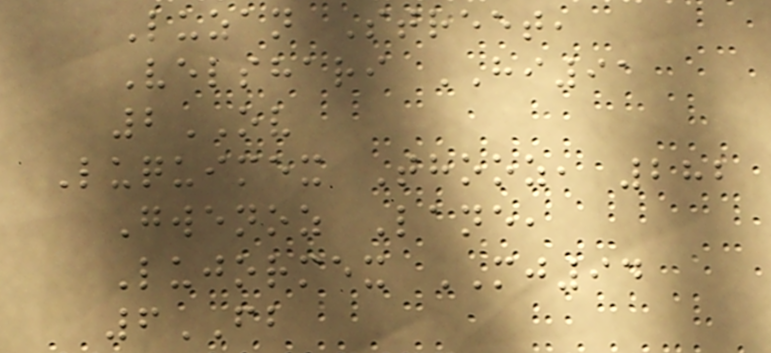Luzan Street,
Velshari HI91
2OV
Luquimex Thooz, 282
Gwenoz Lane,
Lujormex MJ94
6FB
